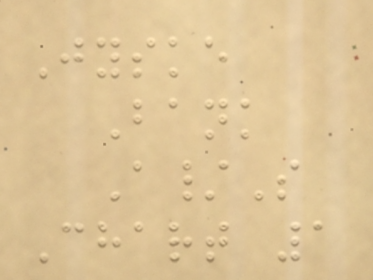Jyske
Bank
A/S
Chart 1
